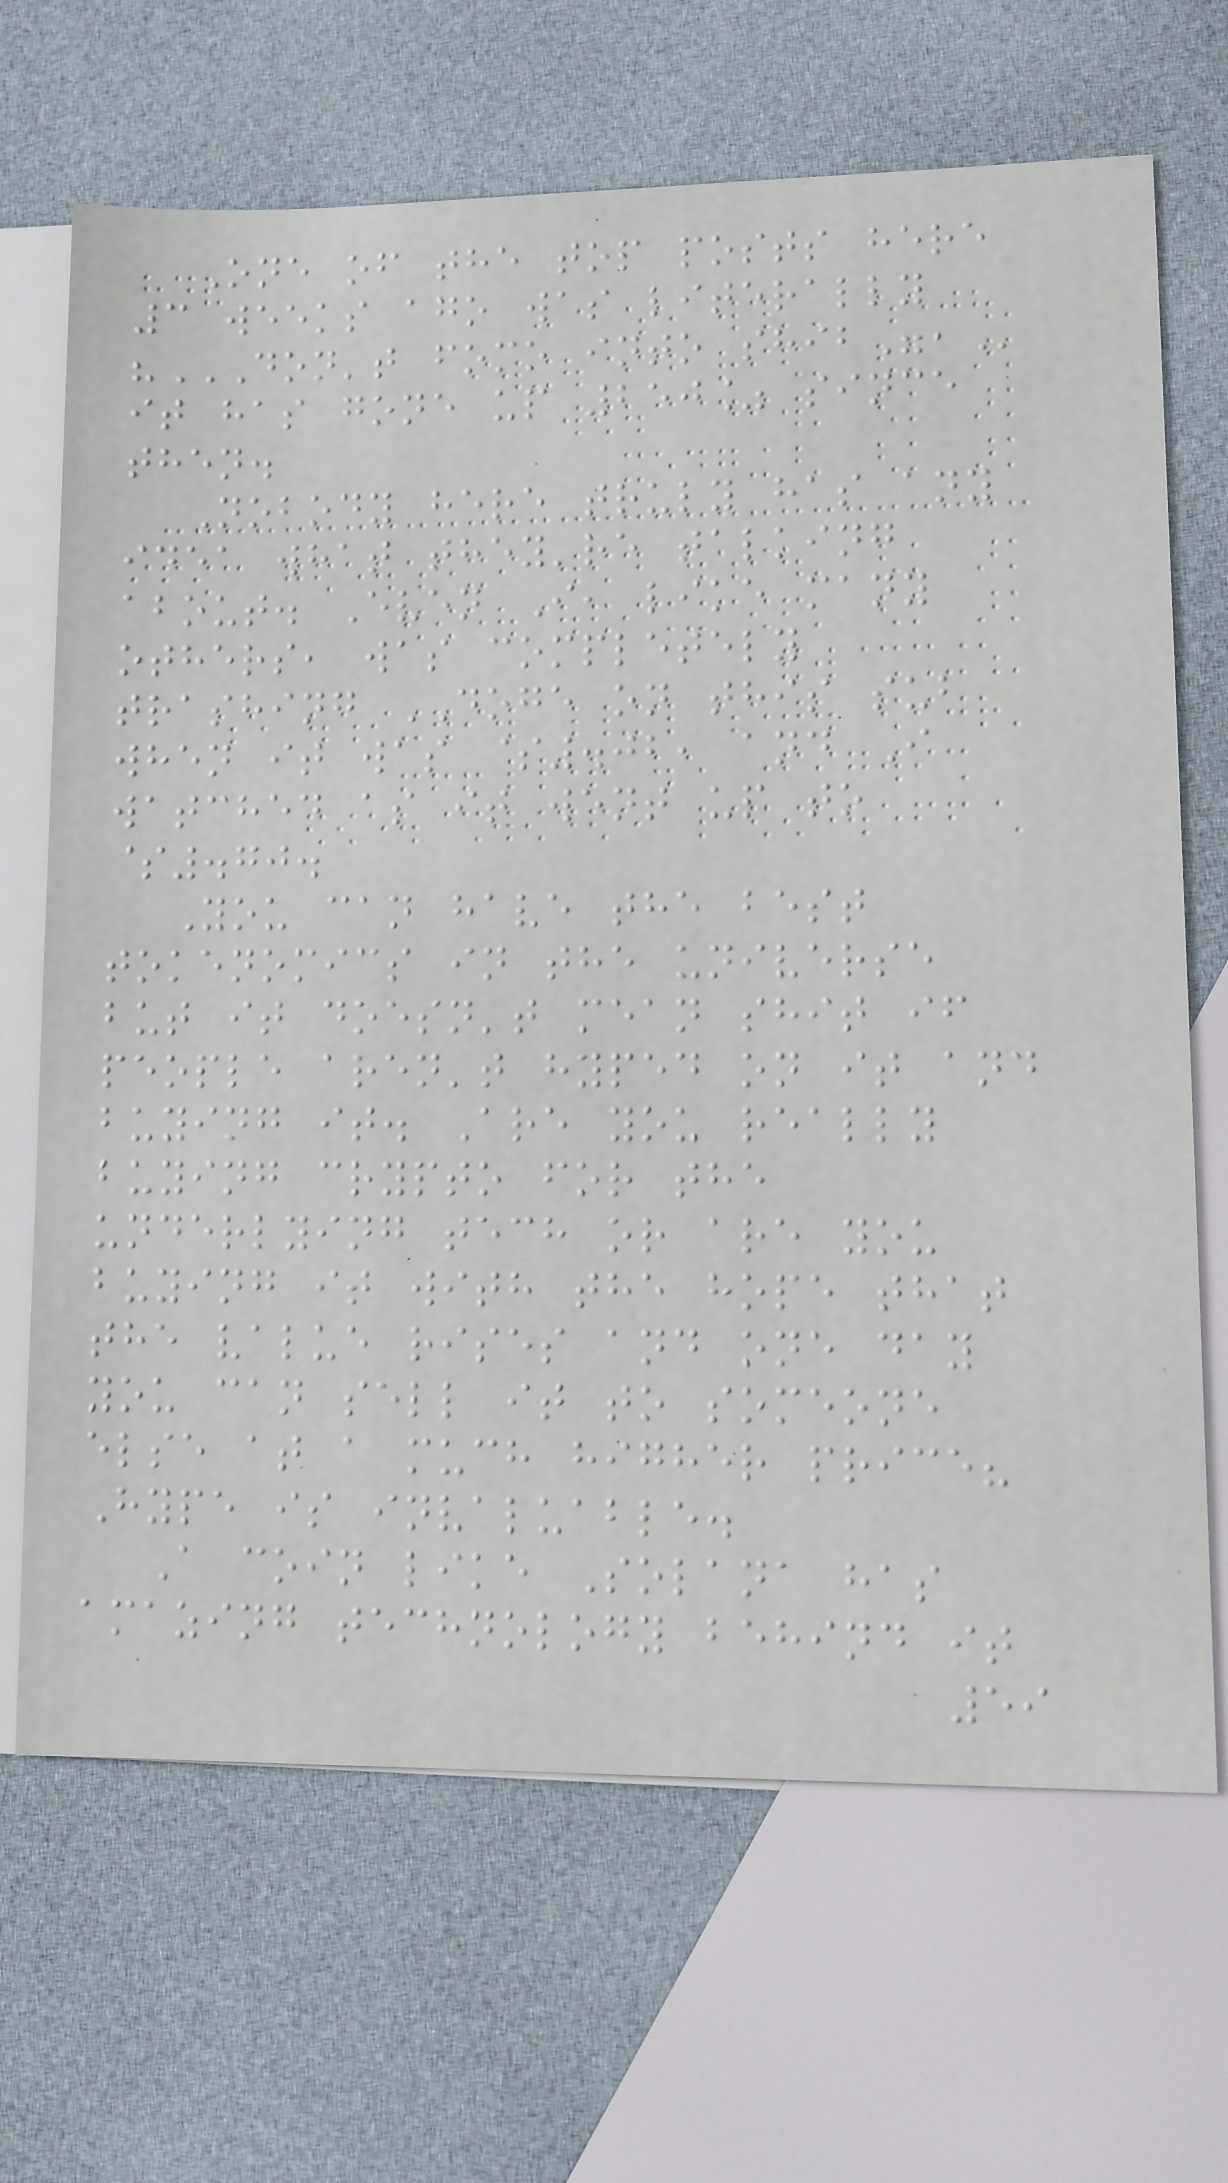One of the top posts here
3 weeks ago was literally
"DON'T FOMO INTO SHIB",
it has gone up 250% since
then.
Nobody here truly has any
idea what they're talking
about. Even I, like many
others, was completely
trashing DOGE on this sub
when it was $.02, and I
watched as it went up to
$.70.
You can have the best
tokenomics in the universe
but it doesn't mean shit if
people aren't hyped on it and
buying it. Are you really
buying crypto for the
underlying tech or are you
buying it with the hope that
the value rises and one day
you can sell it to someone
else at a much higher price?
Hype is invaluable.
A coin like Solana has
amazing technology behind it
59
